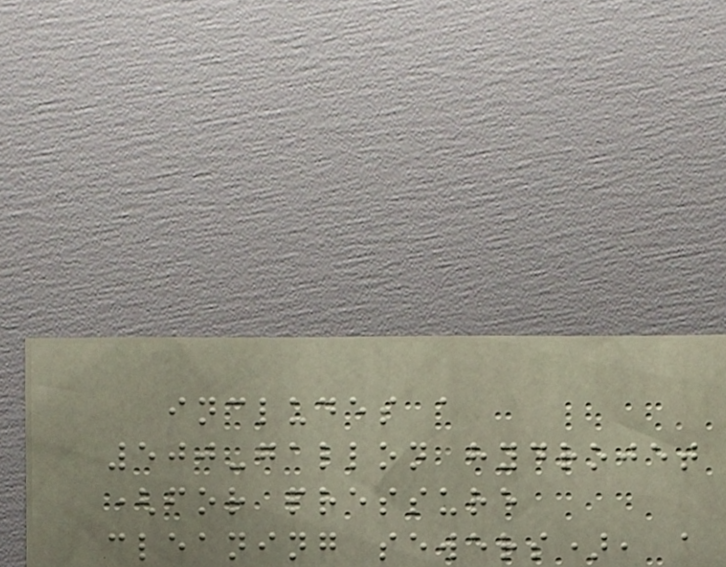includes a
500-gallon hydrojet
(for pressure
cleaning sewers), a
